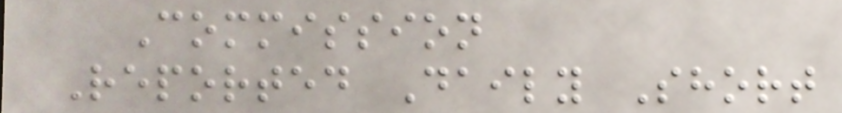Commission
Reported Daily Short
